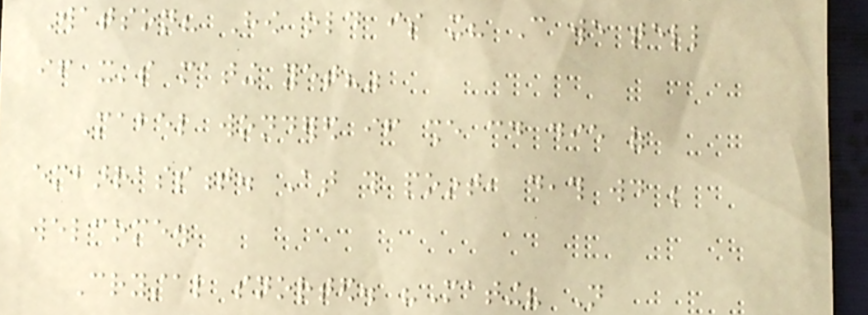Watson? How old is it? Can we tell
if it's mating yet?"
Mabel wondered if she could die of
embarrassment. At this point, death would be
welcome.
Crystal snorted. "Mating? Not
